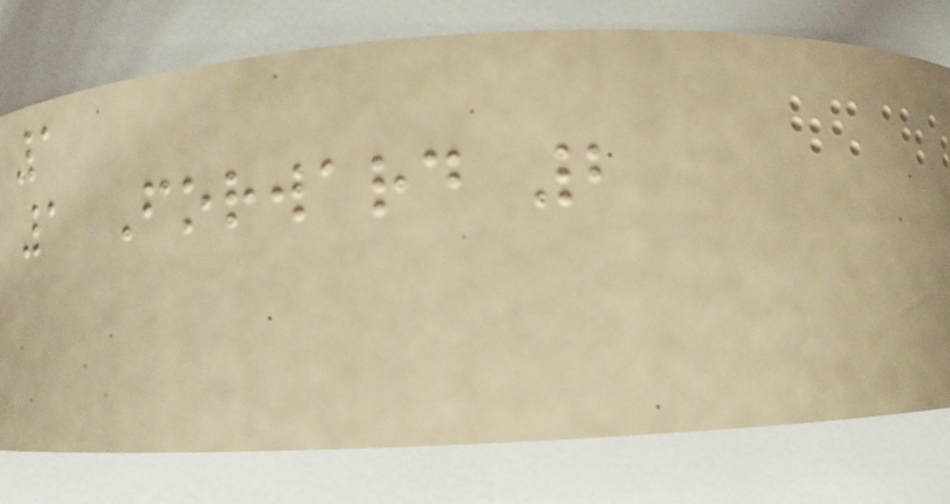1
1 Forward 2
